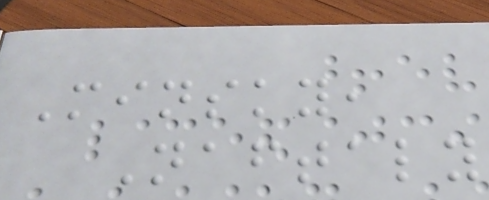Minsky,
Naftaly
